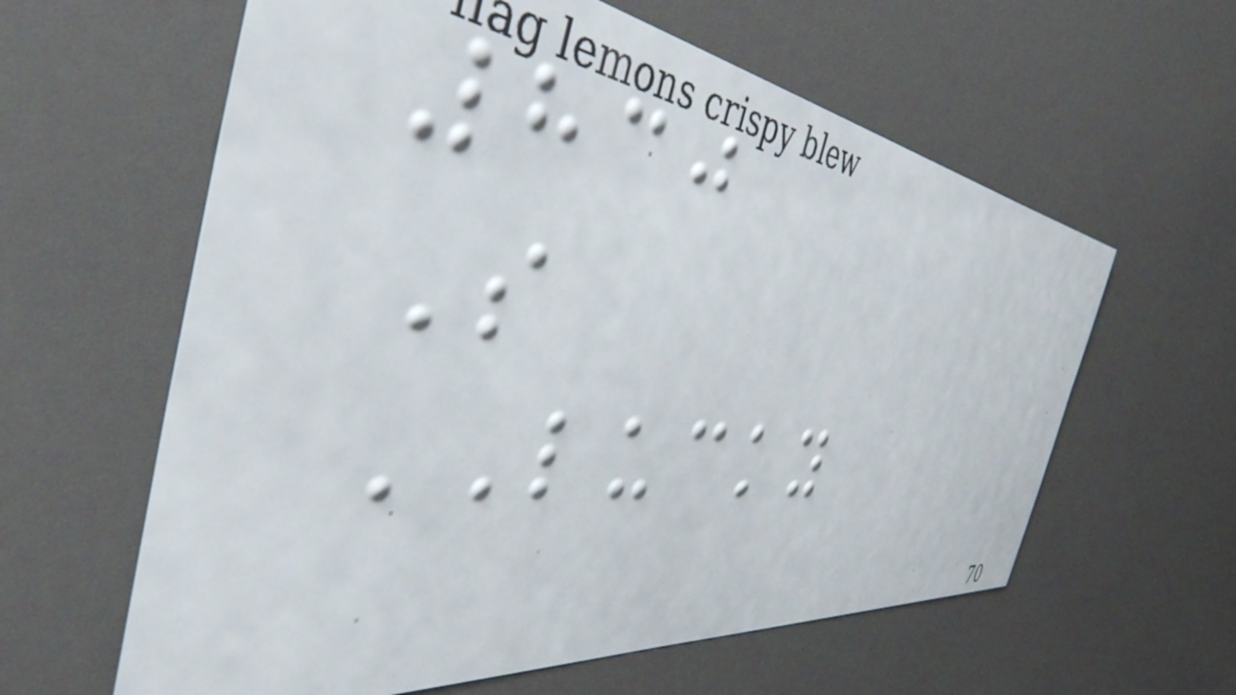830
S
LUCKY
